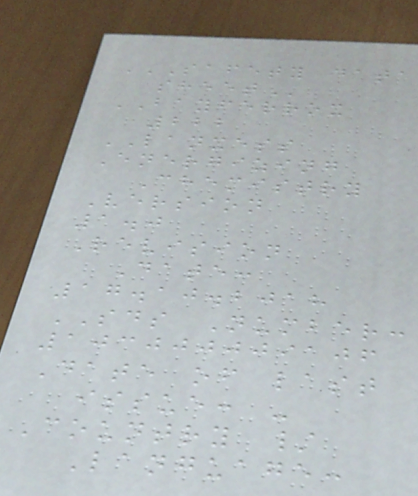SAFETY DATA
SHEET
BAYFERROX
222
LANXESS
Energizing
Chemistry
Version
1.0
Revision
Date:
17.10.2018
SDS Number:
103000009106
Date of last
issue: -
Country /
Language:
